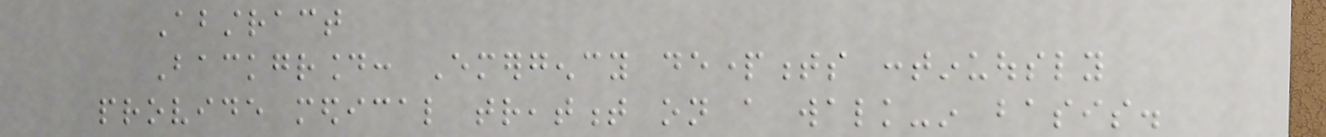Abstract
Background: Emergency departments continuously
provide medical treatment on a walk-in basis.
